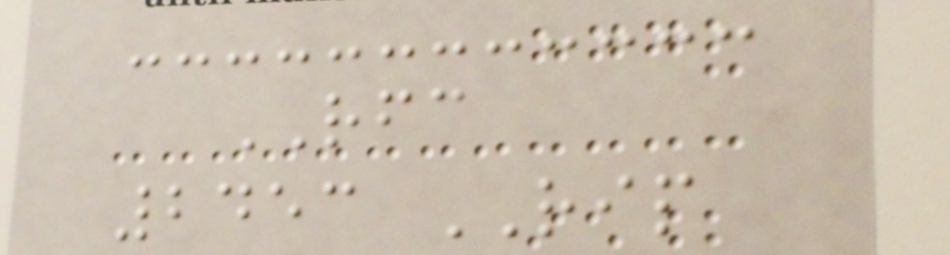RFC
2453 RIP
